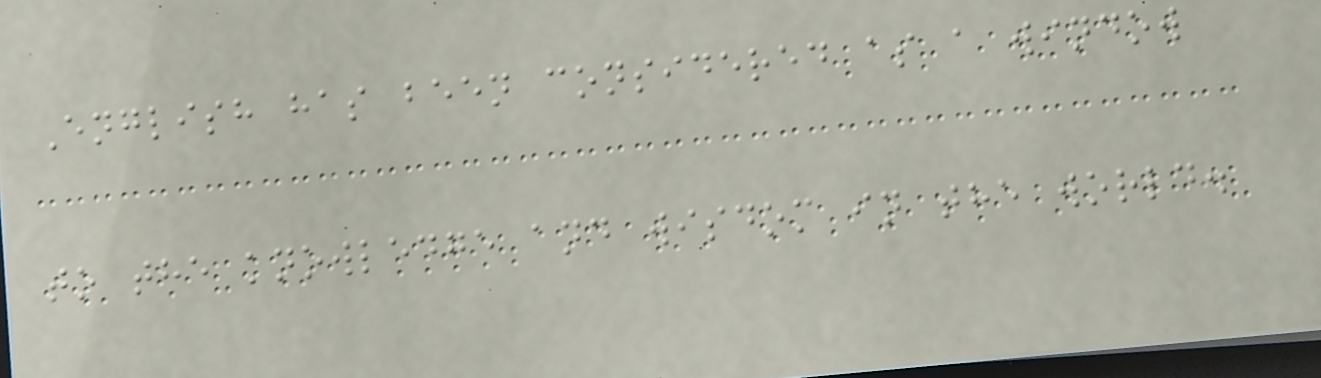English has been considered as a window
to the knowledge and wisdom in the world.
